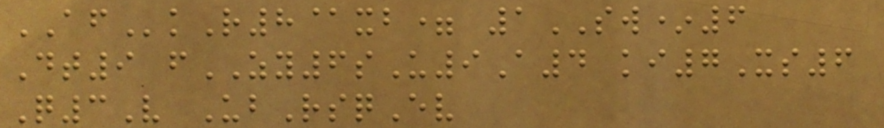AFkR8@xb= 1SW*6
Dt9 fZY6sU9A4 ki7Xs6
Q3V UbRsqEv
